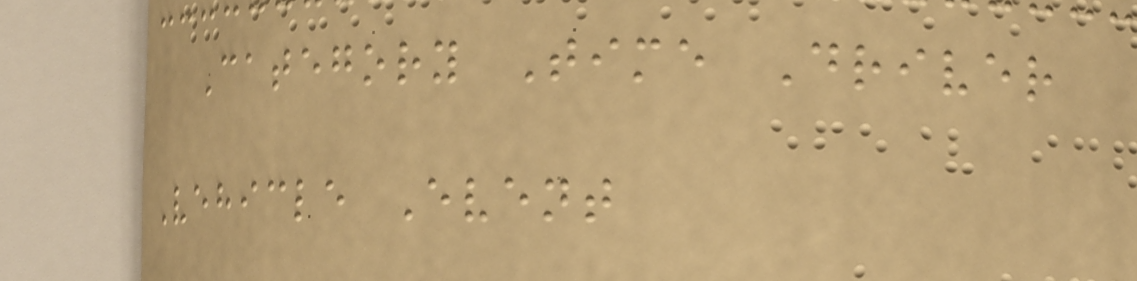Category Time Driver
Vehicle Event
